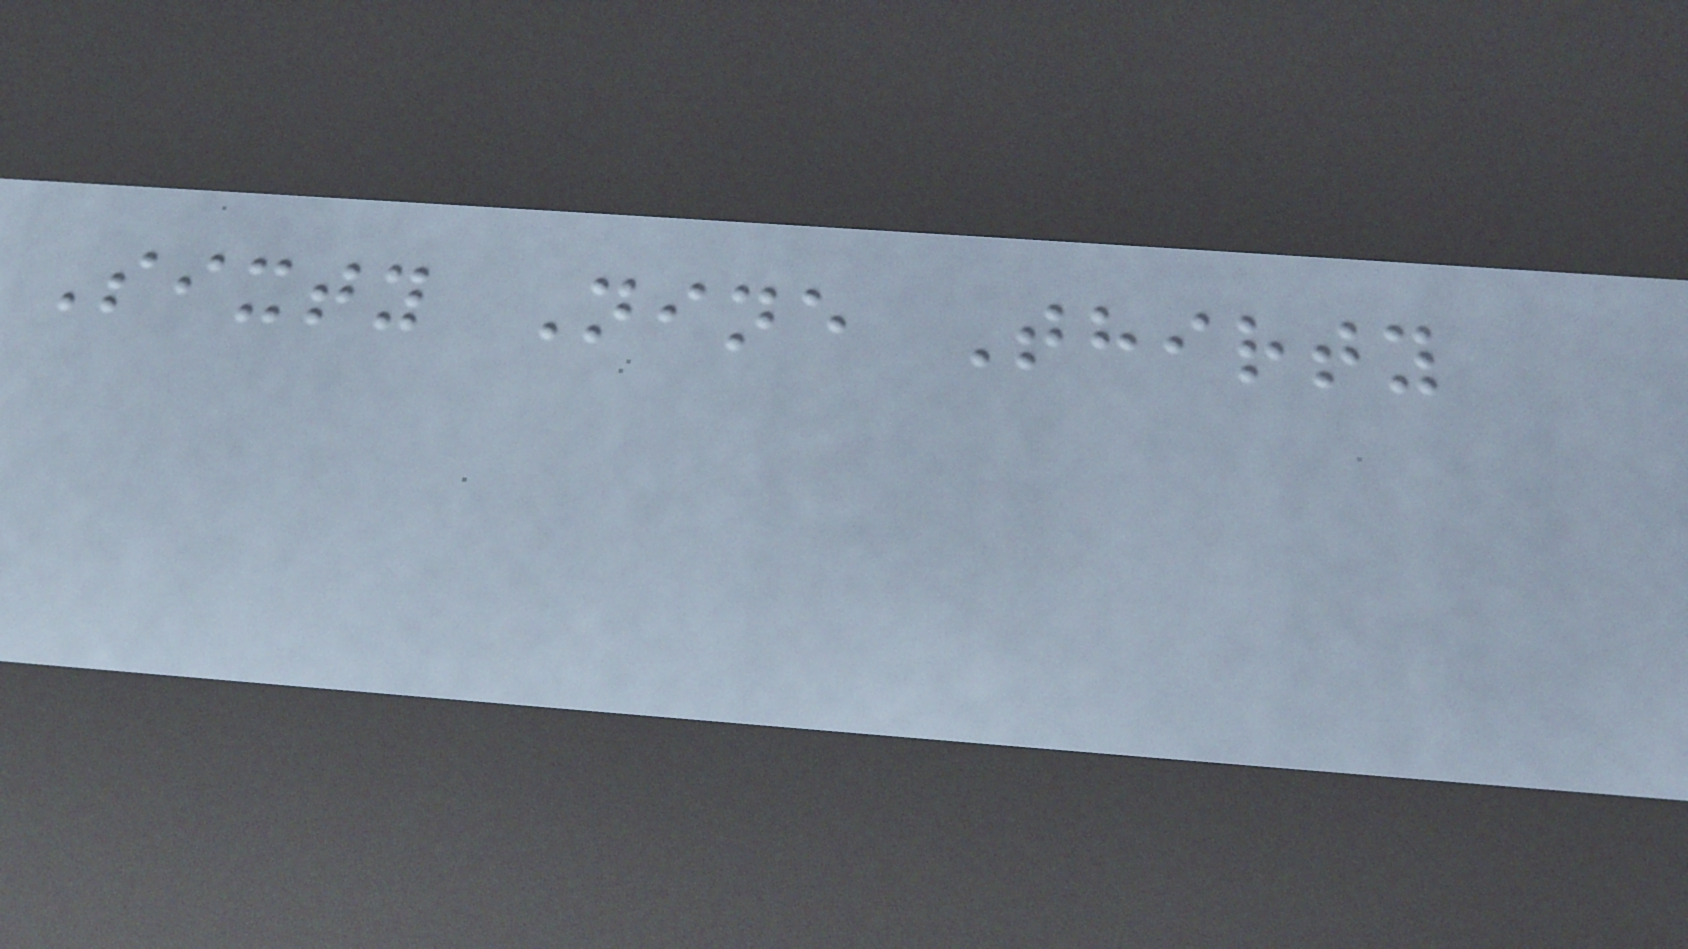Sixty Nine Thirty
